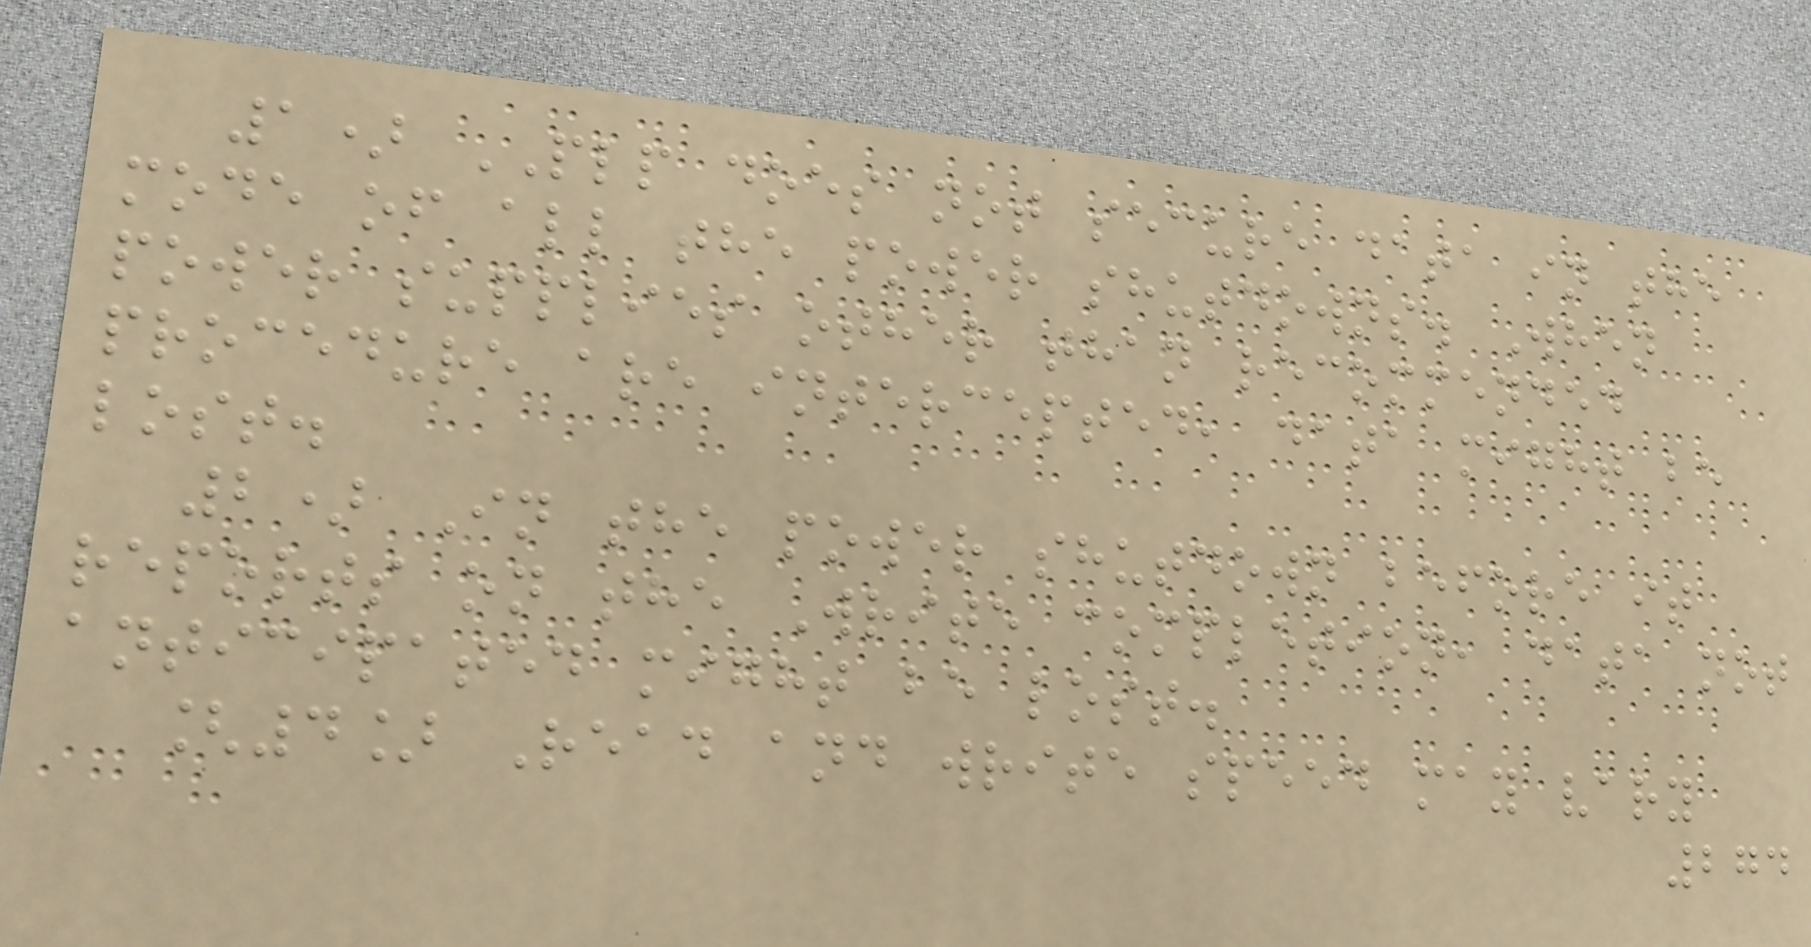1) PLP does not secure data in the
mode of all the power shutdowns. When
power supplies other than recommended
procedure are intercepted, data might be
lost.
2) In the power shutdown before it
reports on the Write completion, data not
anticipated might be lost.
[4] Read and write speed may vary
274
